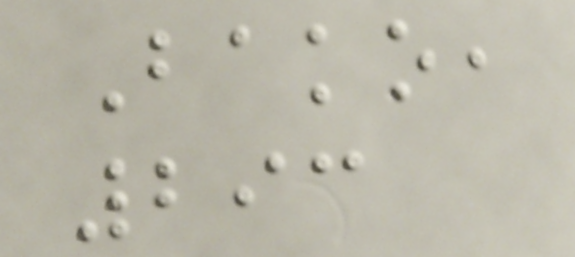Bako,
293
